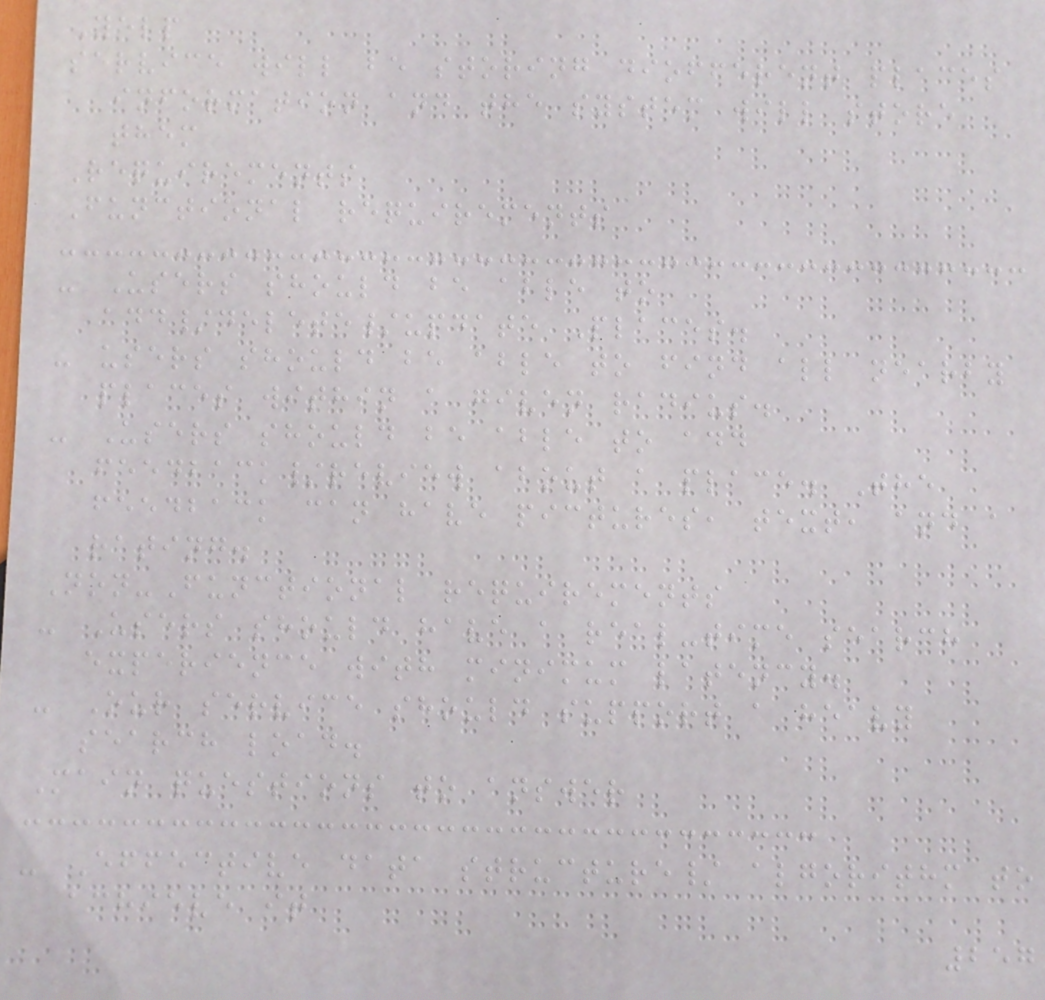Yelp
service will be storing diofferent places
information and the system will store
them
Requirements
Functional requirements
- Users should be able to
add/delete/update Places.
- users should be able to find all nearby
places within a given radius.
- Users should be able to add
feedback/review about a place. The
feedback can have pictures, text, and a
rating.
Non-Functional requirements
- Users should have a real-time search
experience with minimum latency.
- Our service should support a heavy
search load.
Main questions to answer
- Effective data structure/ algorithm to
achieve it
257
